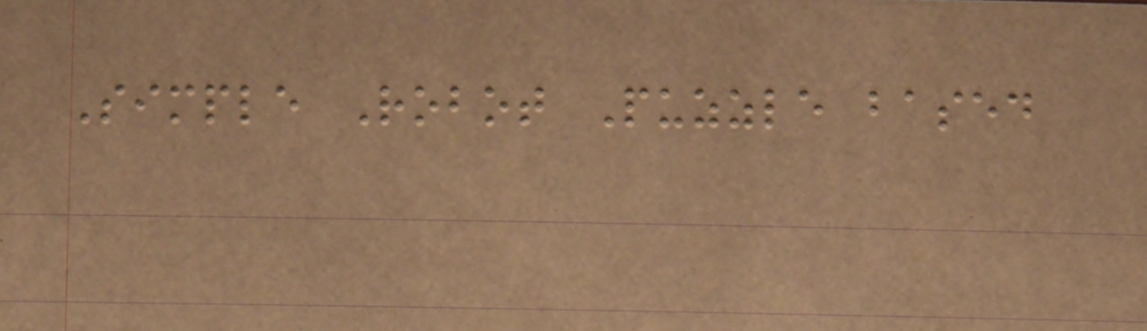Simple Robot Puzzle based
